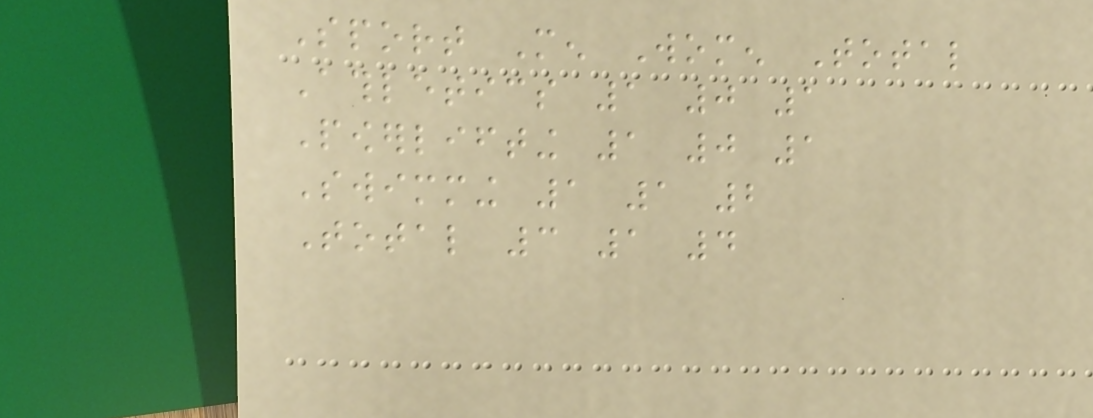Sport Men Women Total
Athletics 1 0 1
Powerlifting 1 0 1
Swimming 1 1 2
Total 3 1 4
